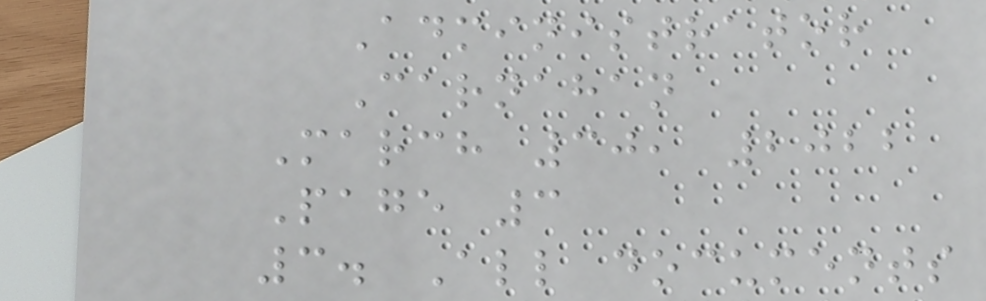Administrator
Carnahan
March 30, 2022
Page 3
3. All documents
